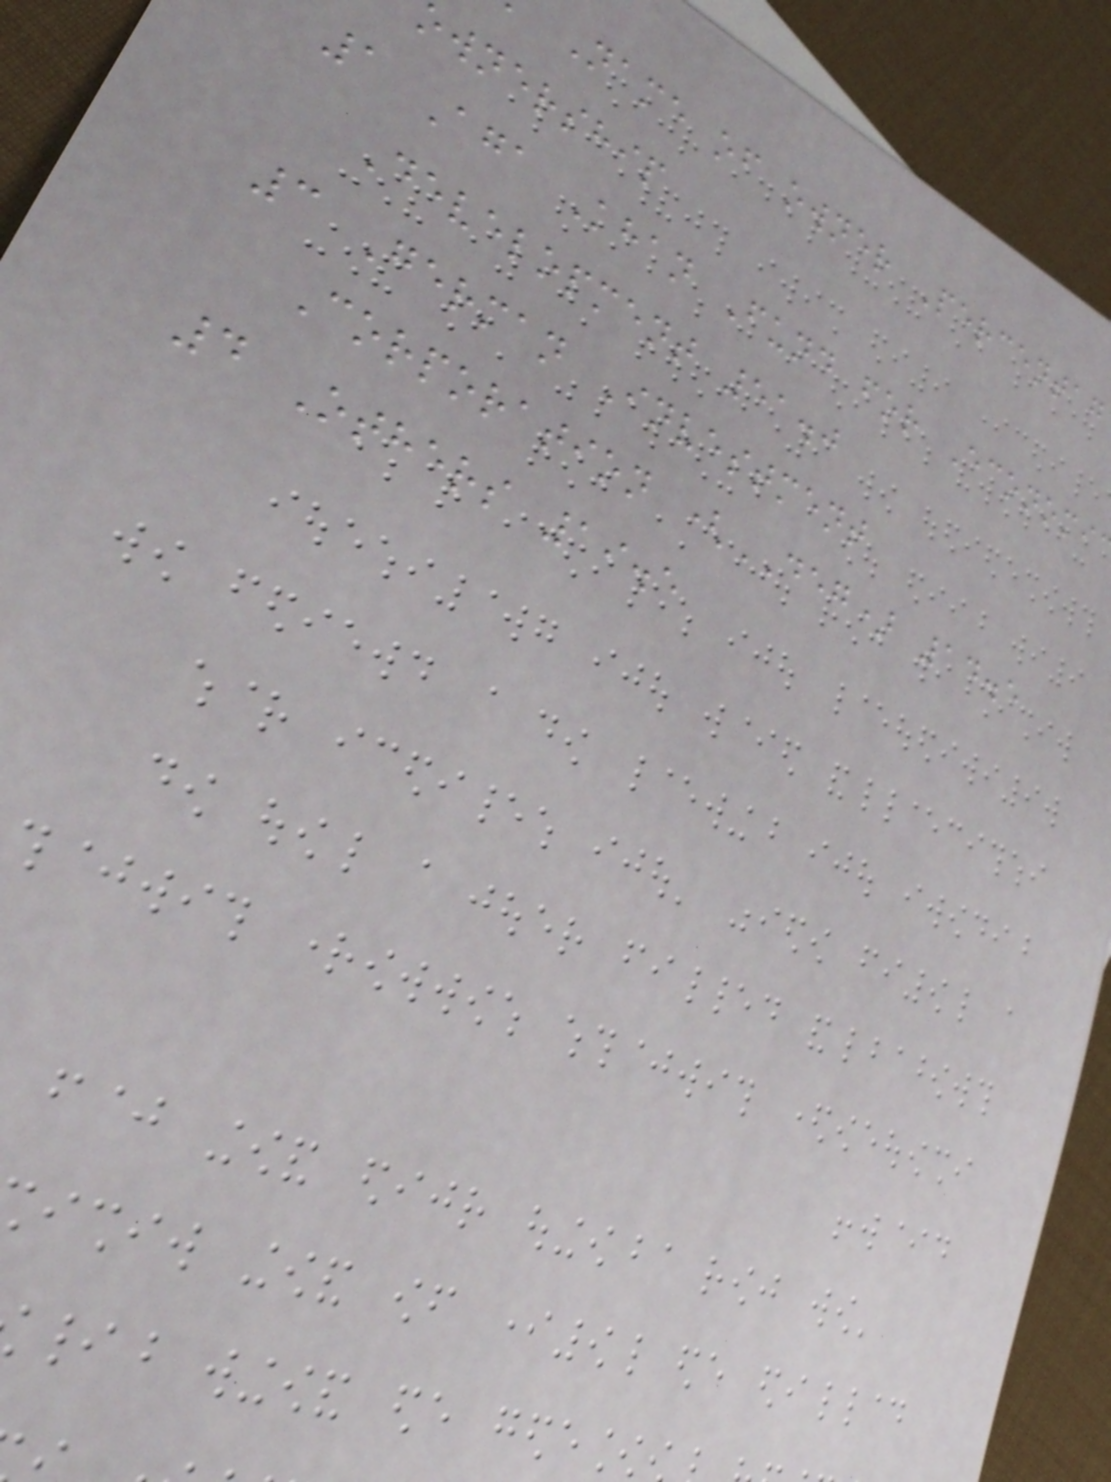Name of owner Percentag
ownership
1 Aga Khan Fund for Economi
Development 51.0
3 German Investment
Corporation (DEG) 14.5
4 Others 19.5
